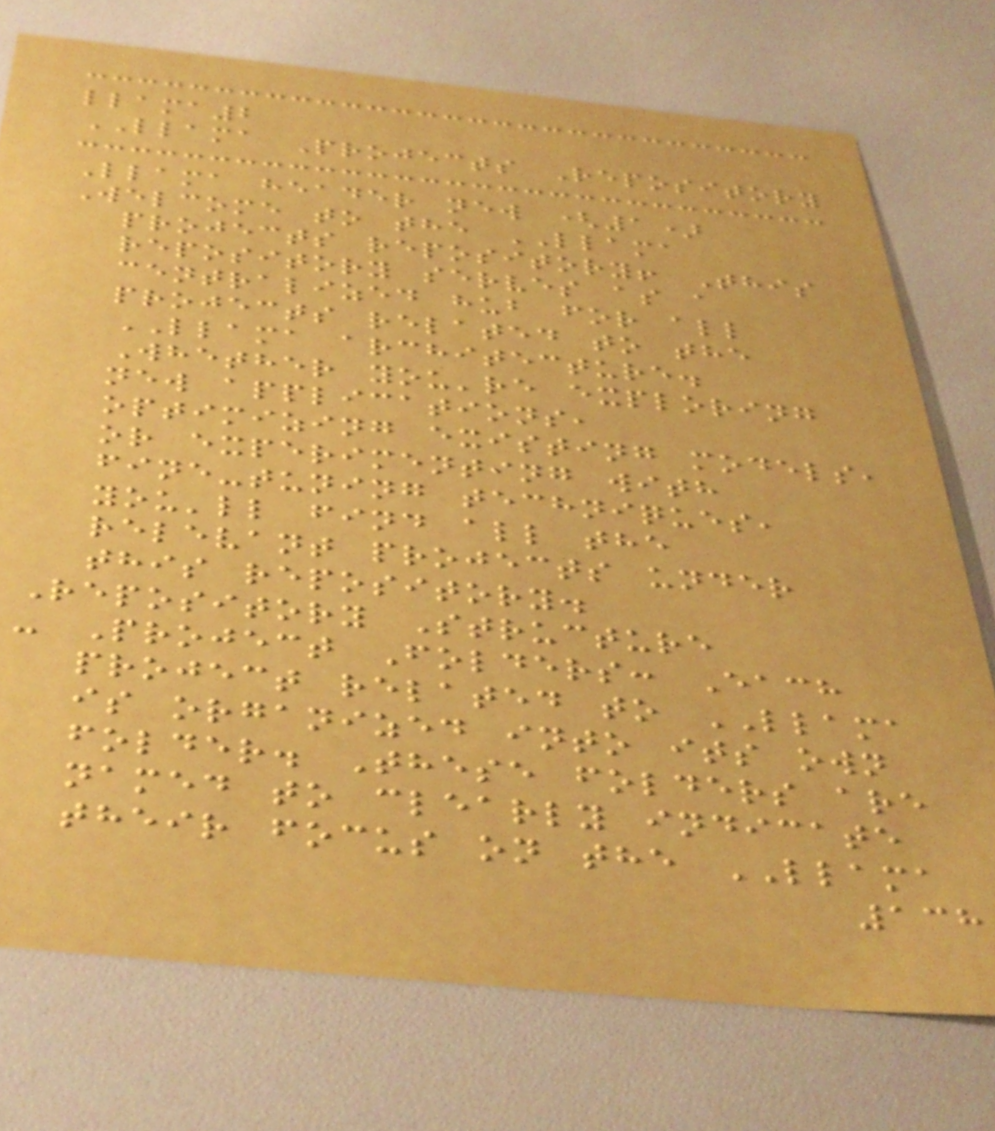llama2
LLAMA Projects Repository
Llama header new (1)
Welcome to the LLAMA
projects repository! This
repository serves as a
centralized hub for all
projects related to the
LLAMA architecture.
Whether you're exploring
new applications,
optimizing existing models,
or experimenting with
fine-tuning techniques,
you'll find all the
relevant projects under
this repository.
Repository Structure
- Project Folders: Each
project related to LLAMA
is organized into its own
folder. These folders are
named to clearly indicate
their focus on the LLAMA
138
